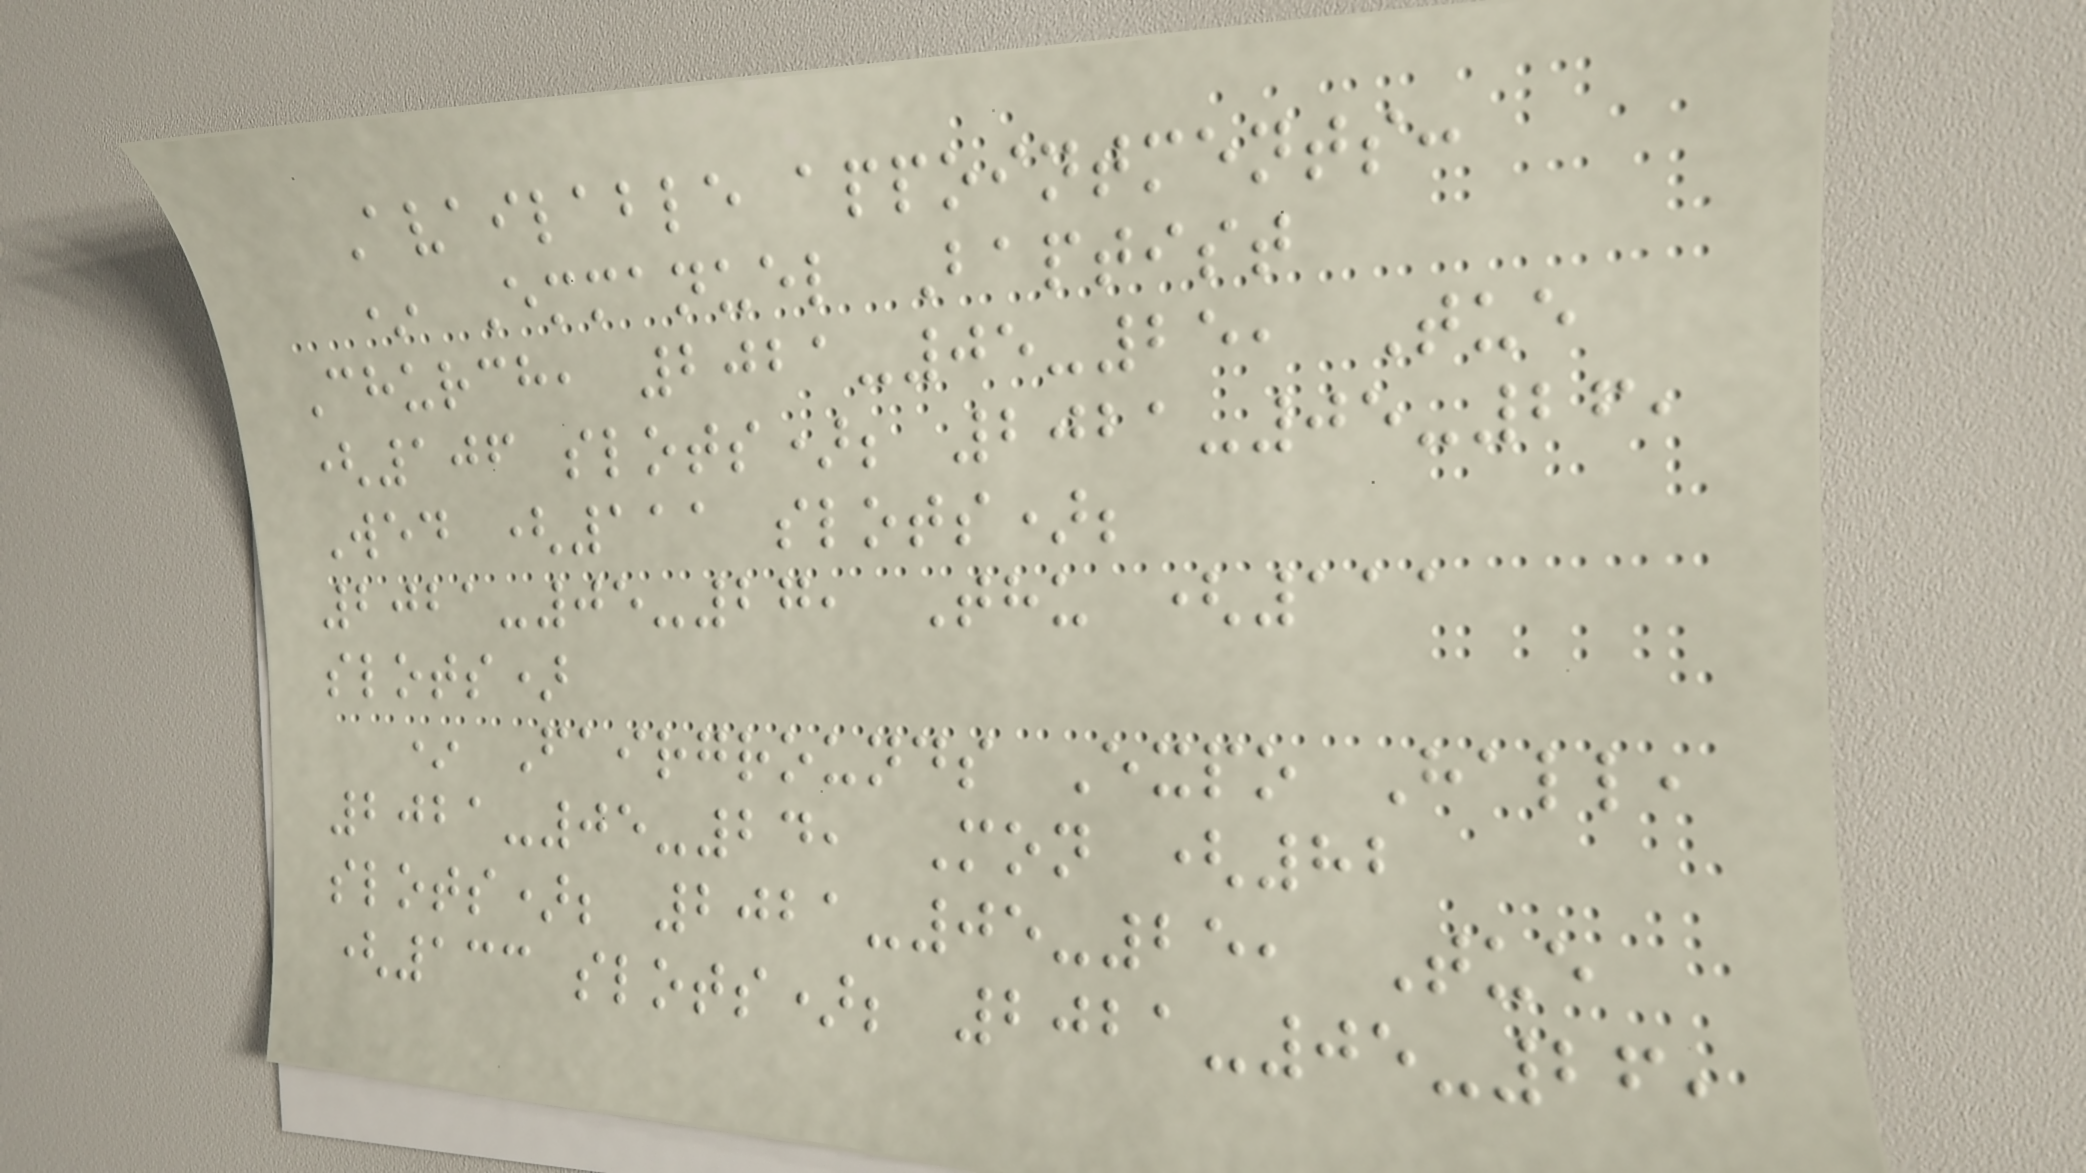Available appointments:
* Emmanuel Baptist
Church, 2021-05-25, Tue
(106 slots); 2021-05-26,
Wed (111 slots);
2021-05-27, Thu (111
slots)
* Fairgrounds Expo Hall,
2021-05-24, Mon (82
slots); 2021-05-25, Tue
(133 slots); 2021-05-26,
